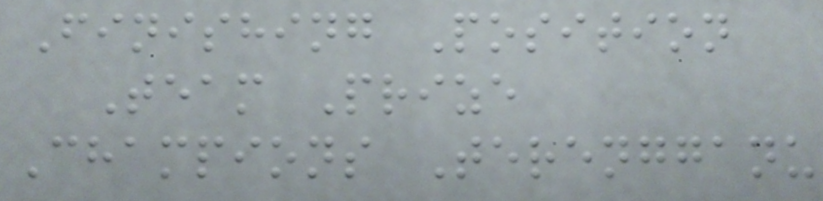Finishing Position
Team Prize
Champions Terengganu
